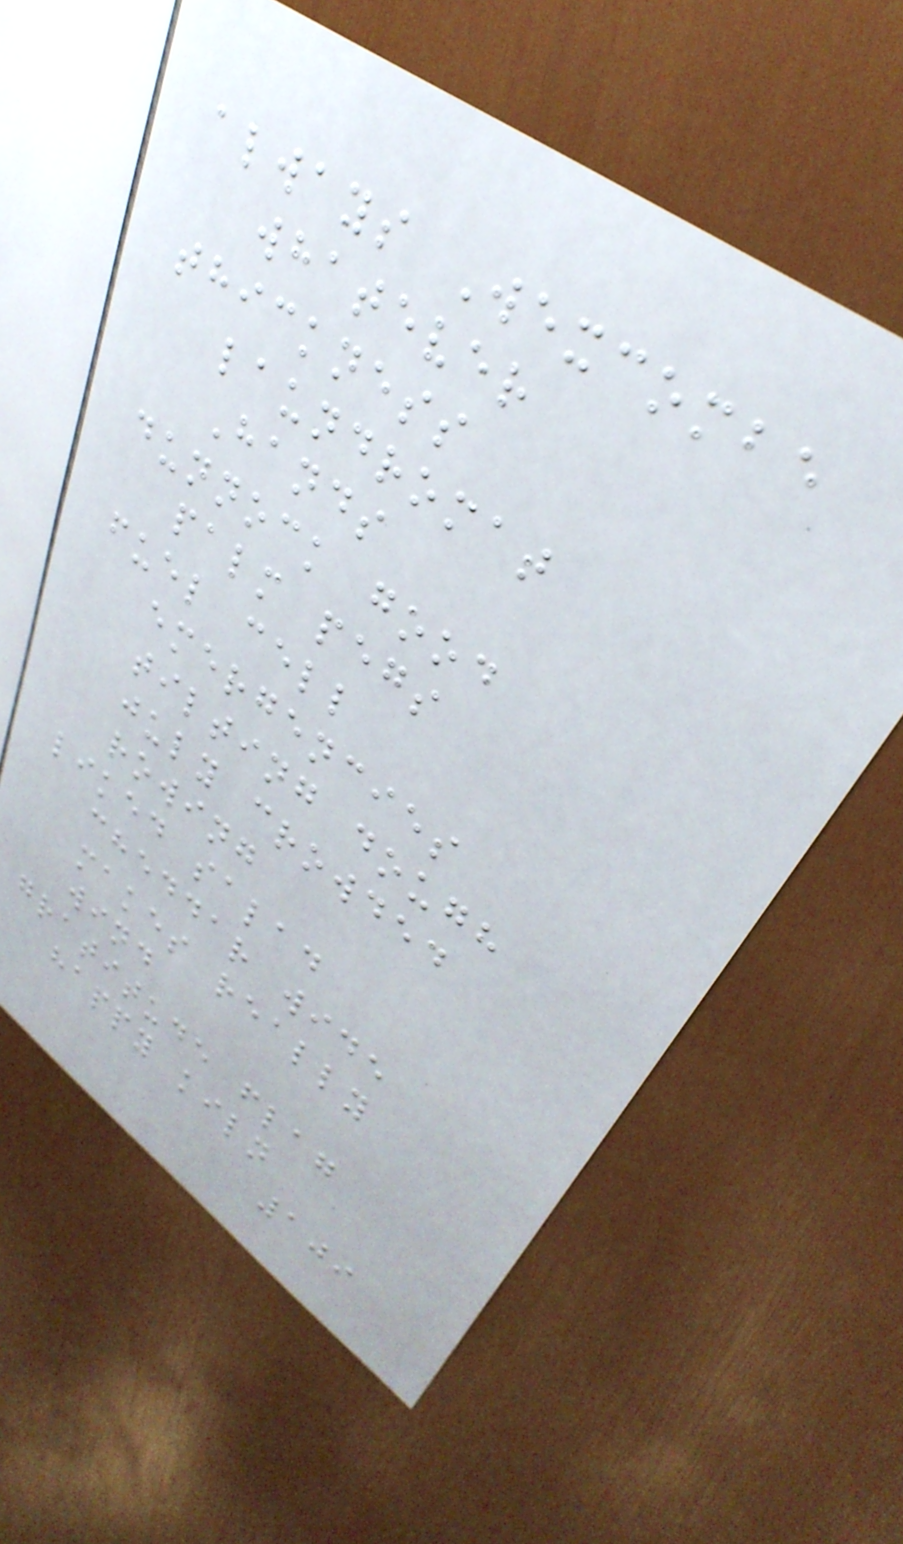always Wexcombe
whatever
thickness
laundromat
Hands
dunnock good
palm pegs
fuel cell
emergencies
tilting dough
july crowded
rowing
liked salad
cheddar wide
makes really
wind
gratitude flag
happy kiln
109
